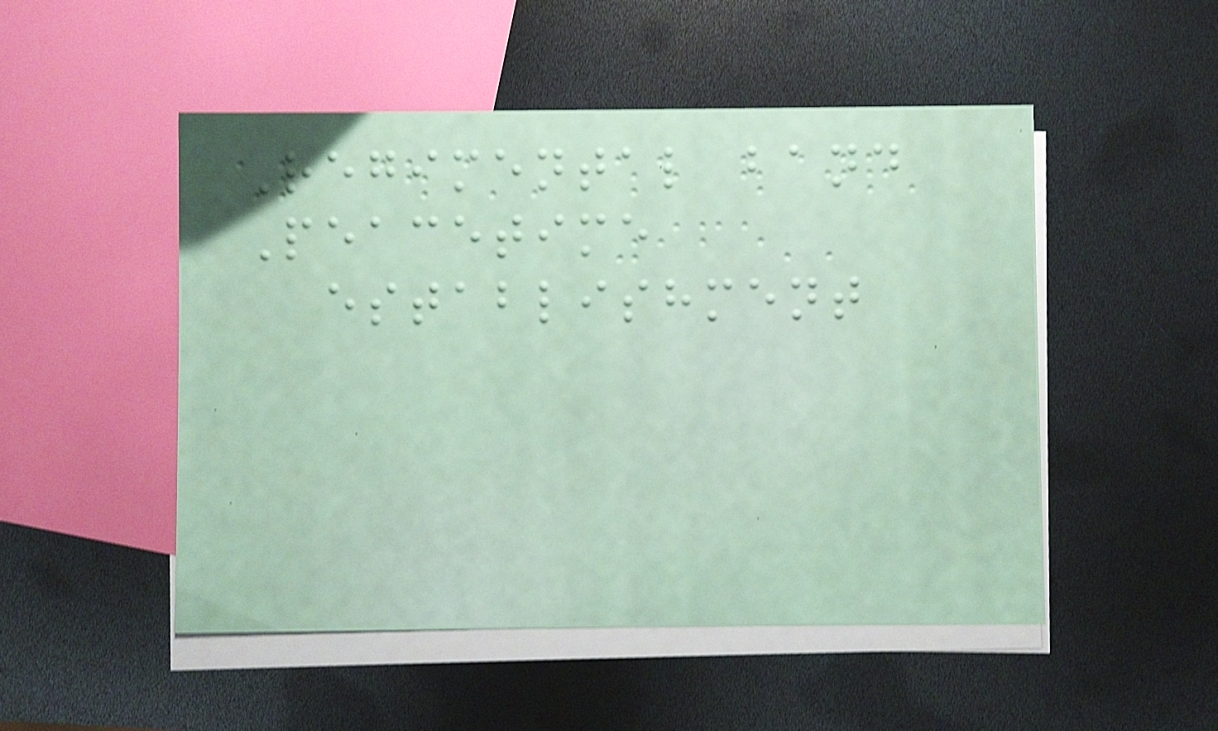Regimental band
Peacetime
establishment
